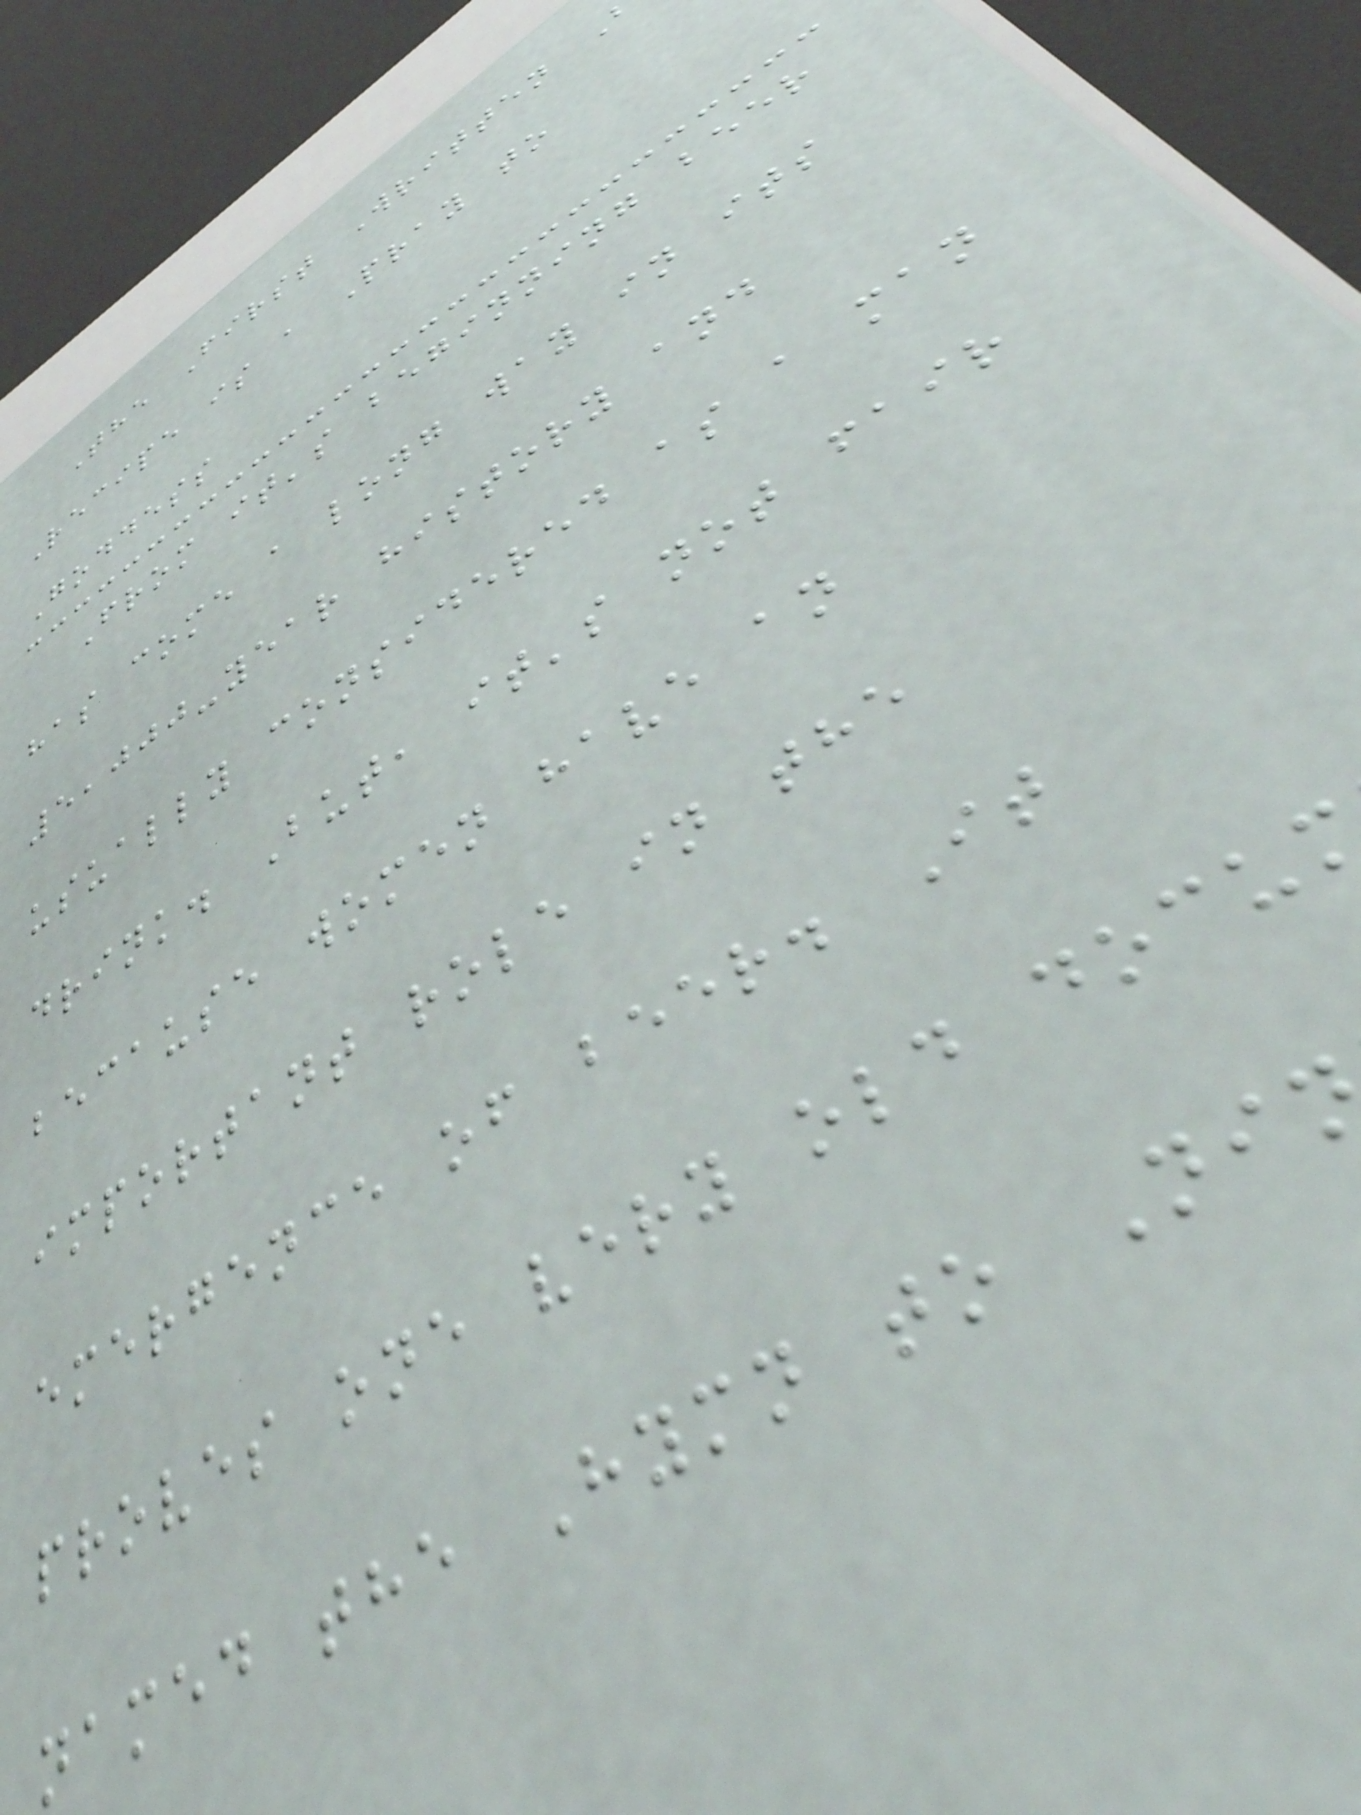The First Written
Recipe is a Pray to
Goddess
From it's beginning beer
has come a long way in its
5,000-year history and
usually considered as a man
drink. But, it's not fair
because women have an
important role in the
emergence of beer. It
proves one very old docu
named the Hymn to Ni
